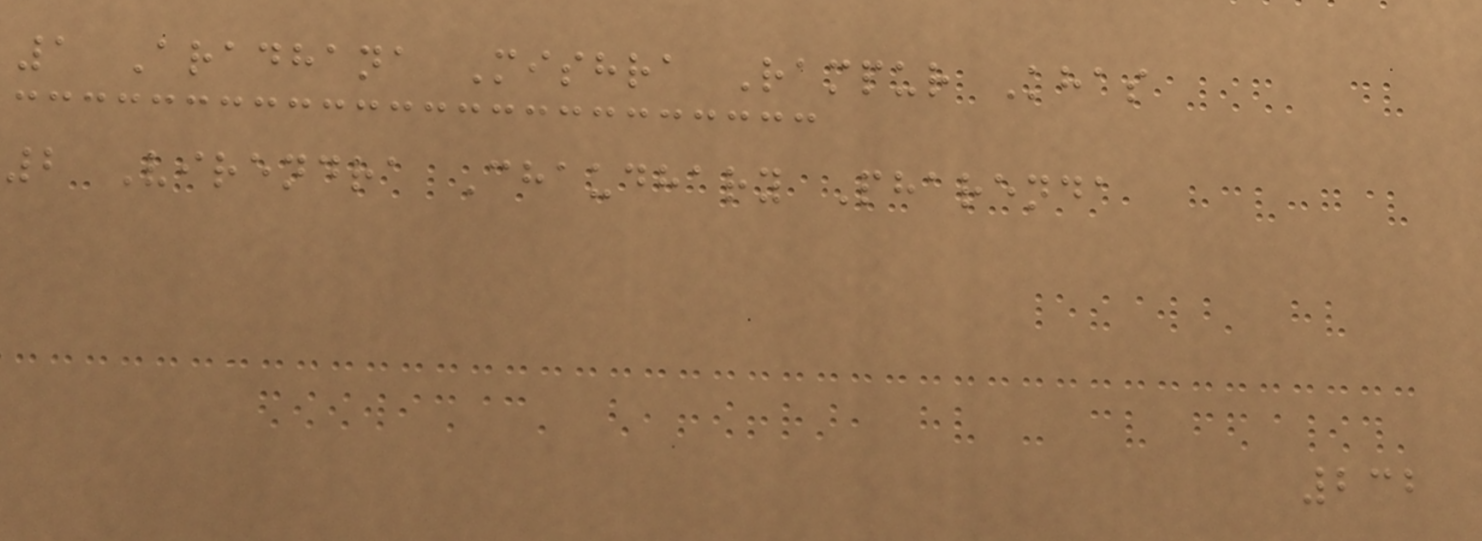1 Aradhana Mishra Rampur Khas
2 Virendra Chaudhary Pharenda
232
